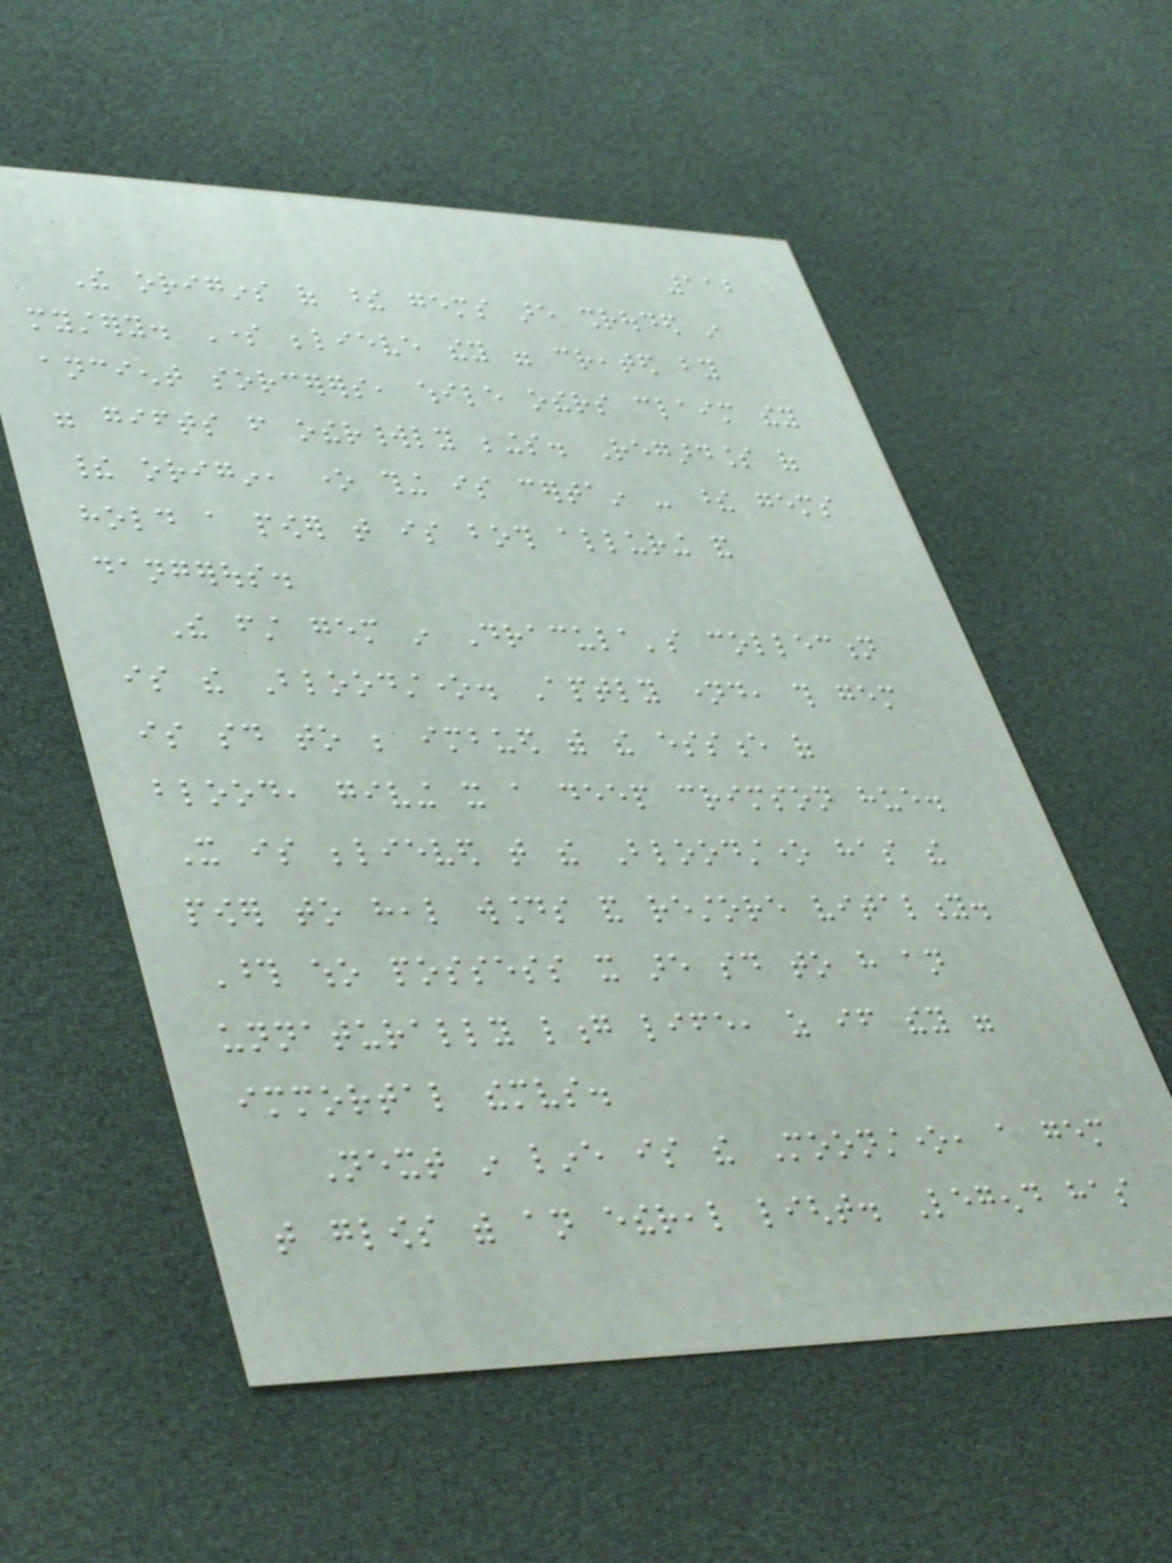112
The origins of these gems are shrouded in
mystery. Some believe they were created by
ancient sorcerers, while others claim they
were gifts from otherworldly beings. Regardless of
their origin, one thing is certain - these gems
hold a power that is both alluring and
dangerous.
The first gem in Dracula's collection
is the Bloodstone. Aptly named, this gem
is said to be imbued with the essence of
blood, giving it a deep crimson hue.
It is believed that the Bloodstone has the
power to heal wounds and restore vitality.
Those who possess it are said to have an
unnaturally long life, as if they were
immortal themselves.
Next in line is the Moonstone, a gem
that glows with an ethereal light. Legend has
